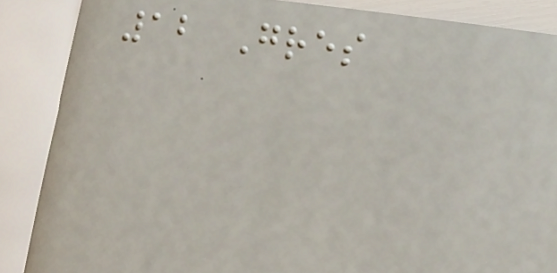12 Gres
